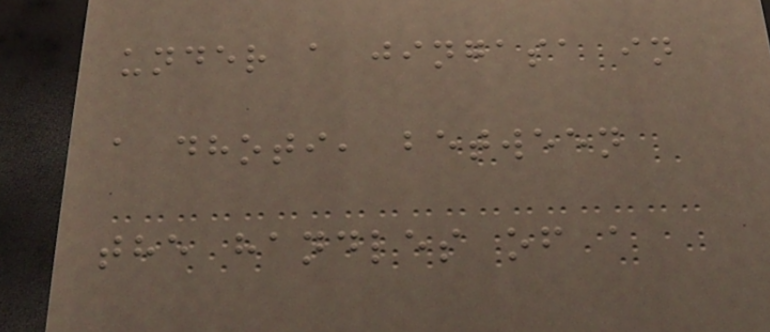under a jingasa in
a dhoti, between
the handles of a
